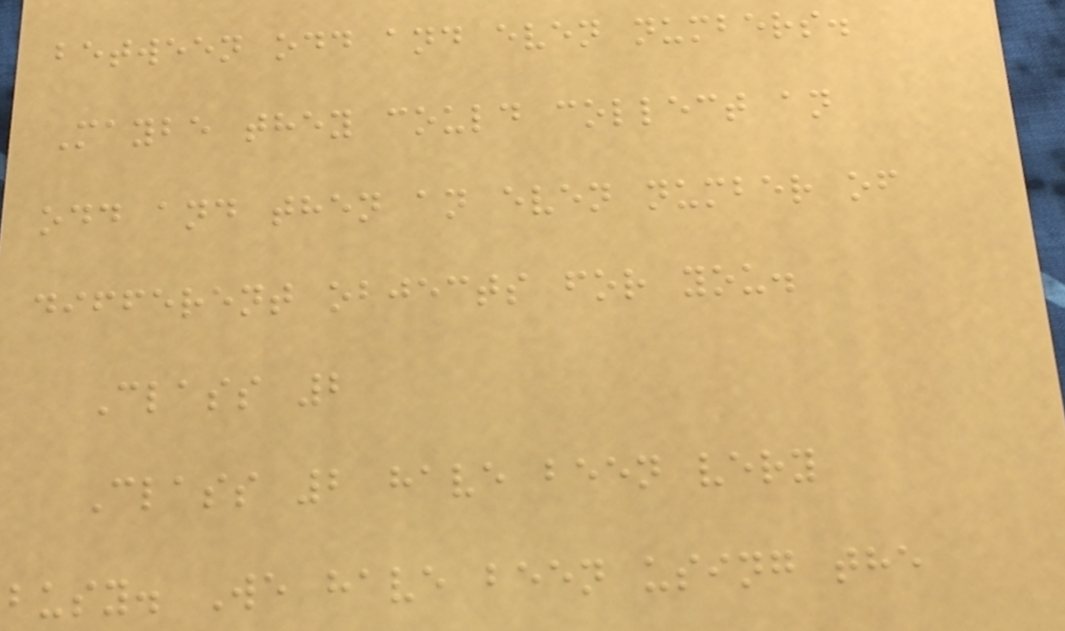between odd and even numbers.
Maybe they could collect an
odd and then an even number of
different objects for you.
Class 2
Class 2 have been very
busy. We have been using the
